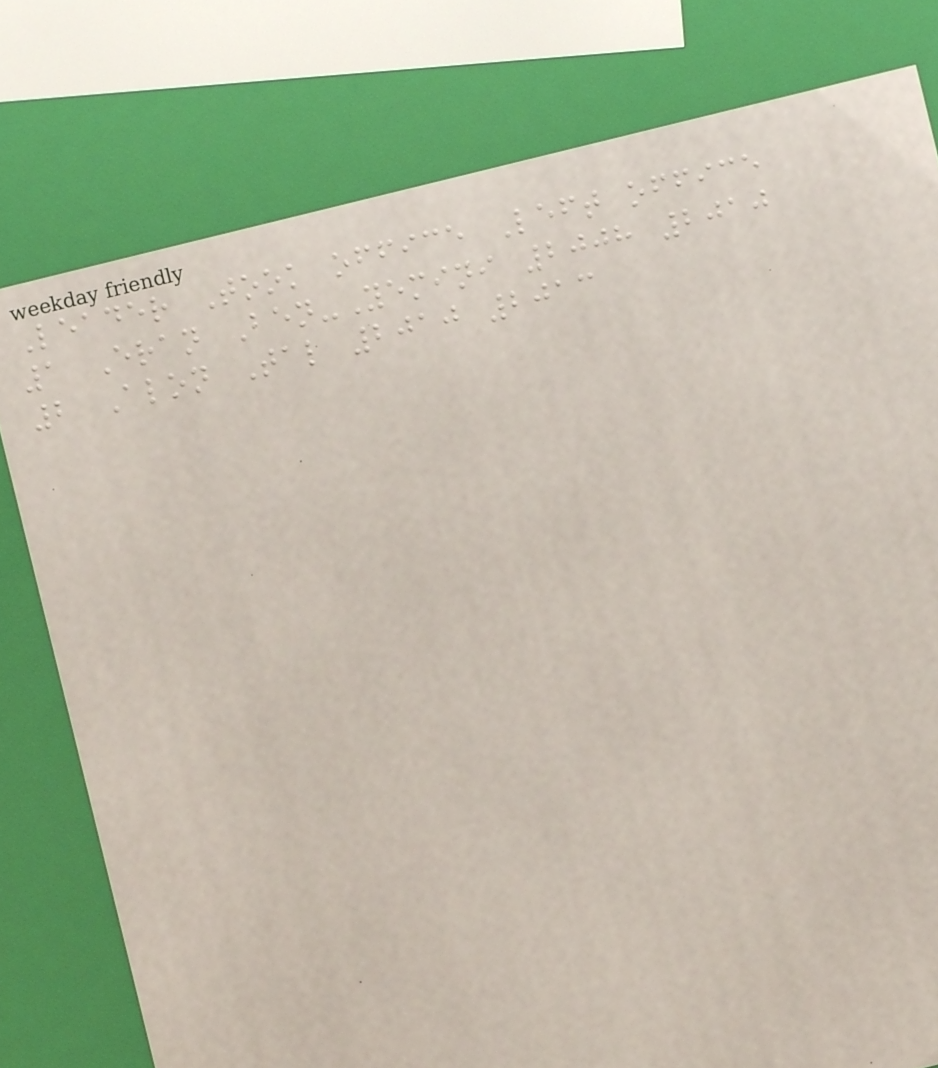Leader Took office Left office
1 Eran Ben-Yemini 2008 2010
2 Alon Tal 2010 2013
